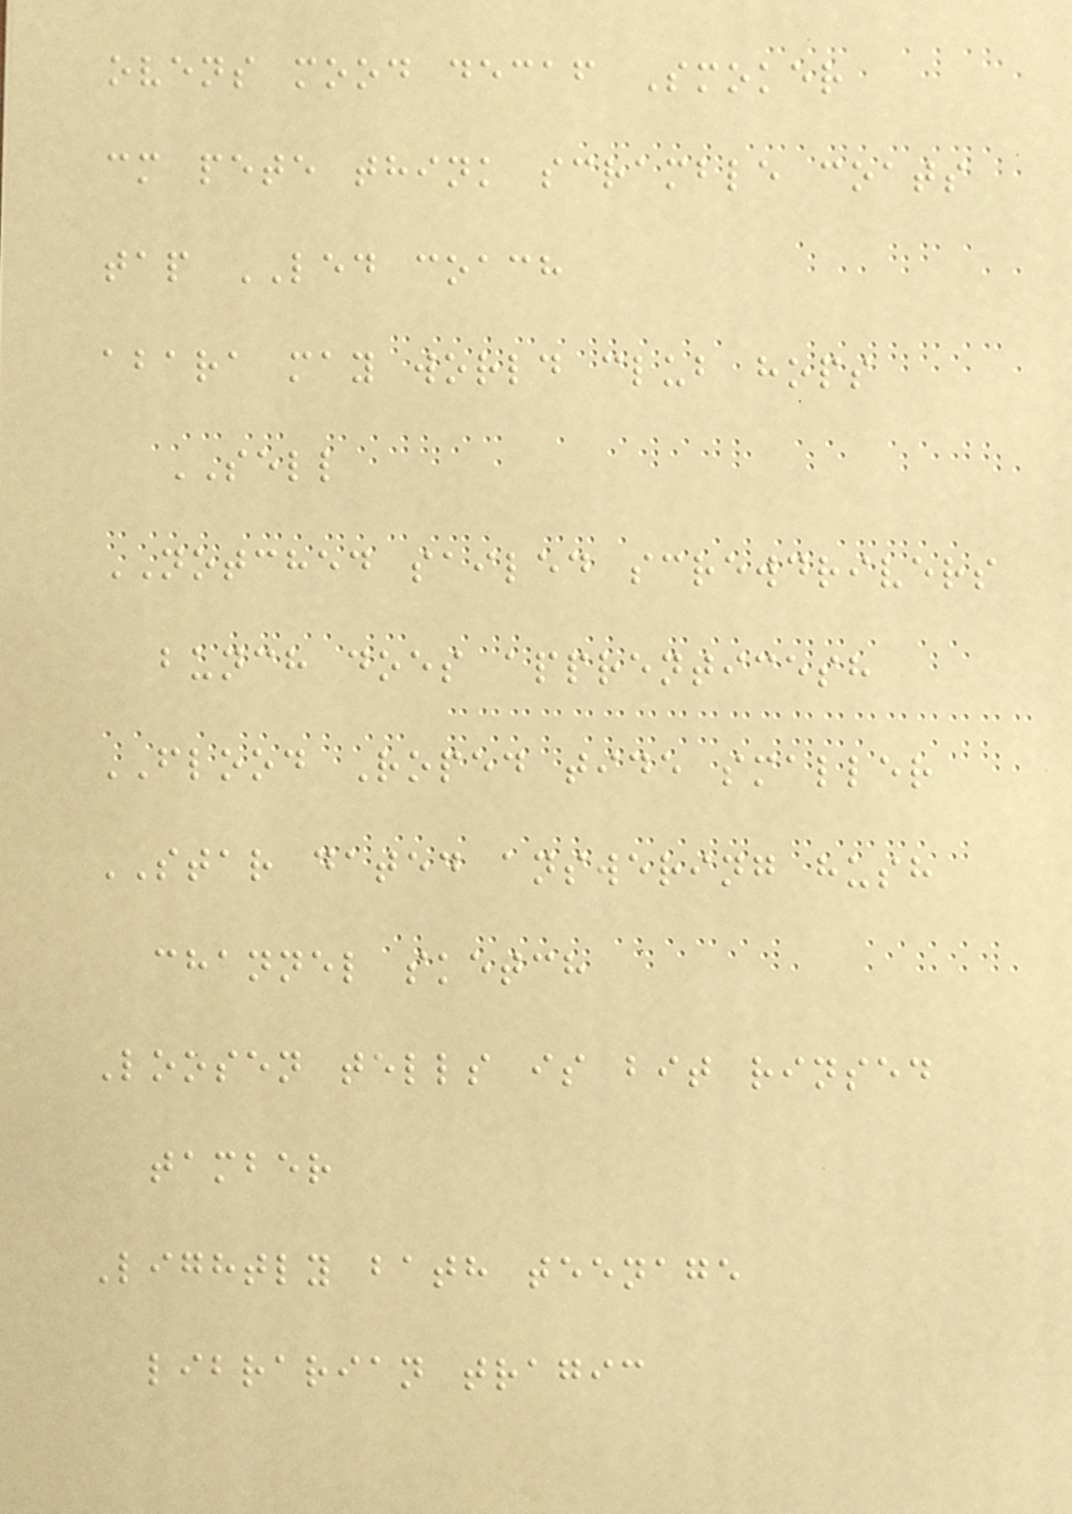ovens mood decaf Smoker
cm pete think scramble coats
tap LED coach
abara may world club hops
SELL
NOTCHED sailed screwdrivers
bunch does apprenticesh
FLOOD Roped tide smaller
STAR dated answering hush
channel sketch
Loosen tells is bit rinsed
tamber
Lightly bath teenage
librarian tragic
